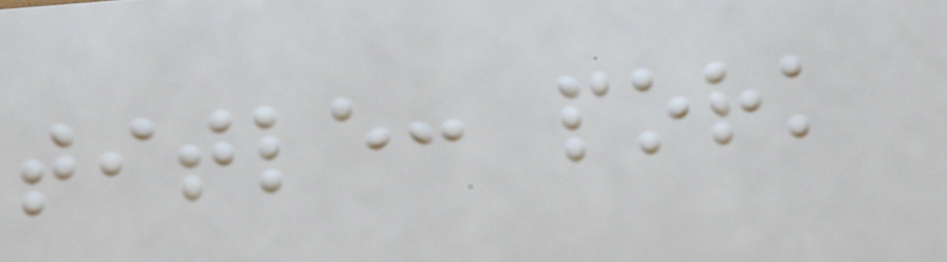title: pork
